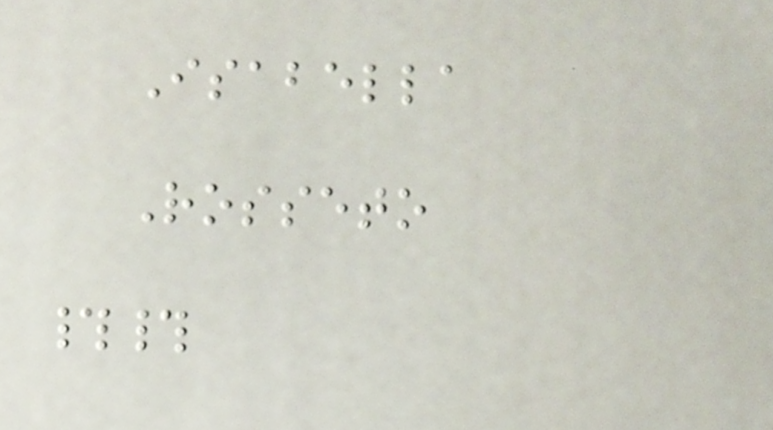Isabella
Rosseto
##
